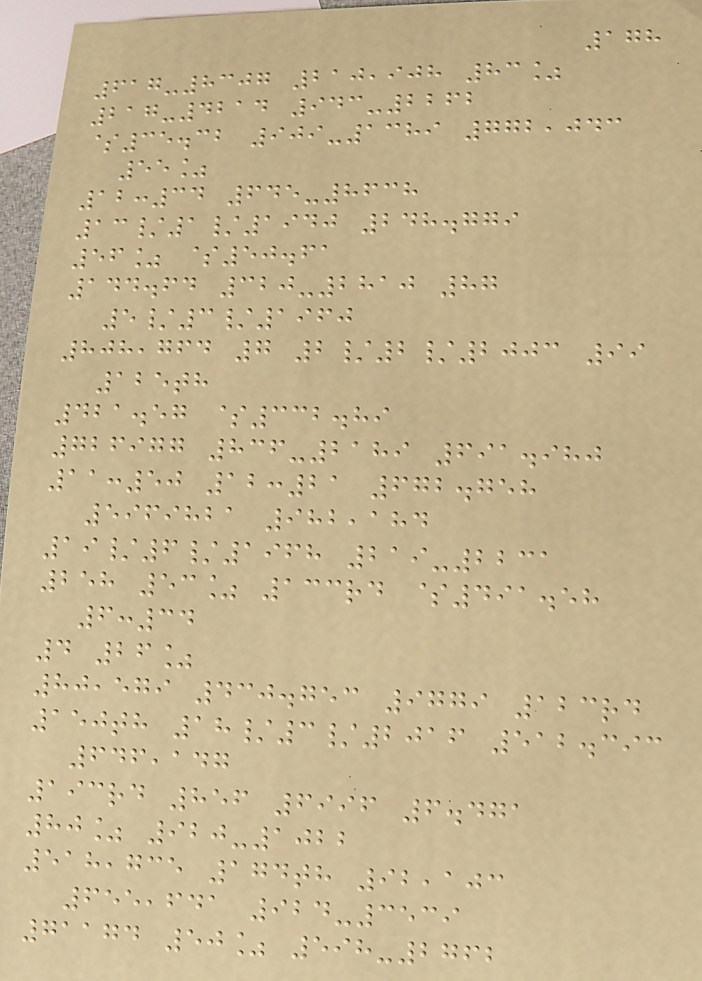178
617-8307 210,908 83%
217-4214 943-2262
$35.32 909-1389 772,043
55%
12:34 645-8638
13/1/1940 248.779
56% $50.61
144.64 320-2810 87
5/3/1960
808,764 7 2/2/2003 99
125th
421.57 $332.89
726977 836-2189 691.980
11:50 12:21 672.758
5969821 982,184
19/6/1968 219-2231
258 53% 133rd $491.58
6:34
4 26%
80,579 430.753 9779 123rd
150th 18/3/2016 512.393
646,147
193rd 856 6996 6.471
80% 920-1022
518,735 174th 92,103
655,641 924-3539
71174 50% 598-2762
